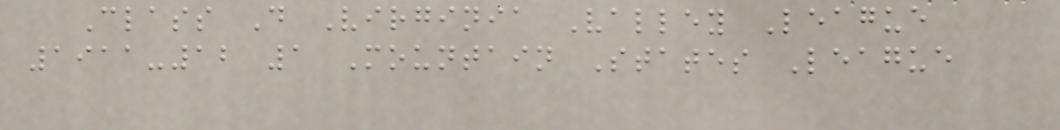Class D Virginia Valley League
1911-12 1 Mountain States League
